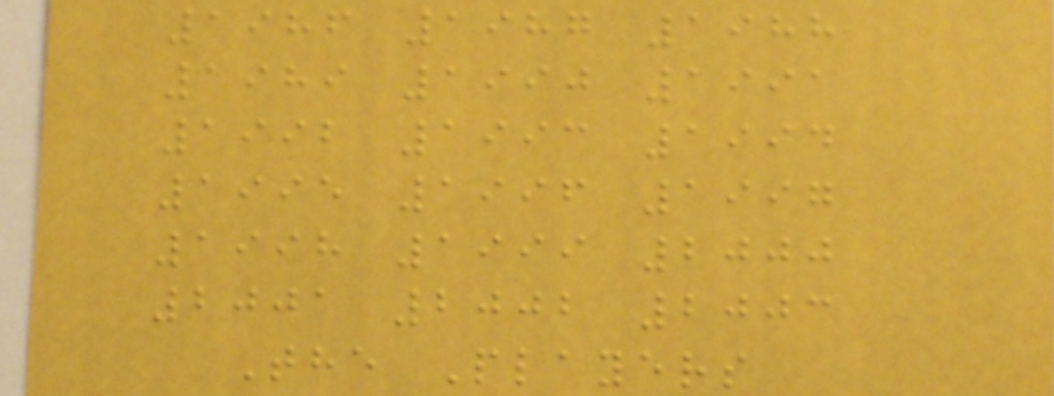1986 1987 1988
1989 1990 1991
1992 1993 1994
1995 1996 1997
1998 1999 2000
2001 2002 2003
The Players
